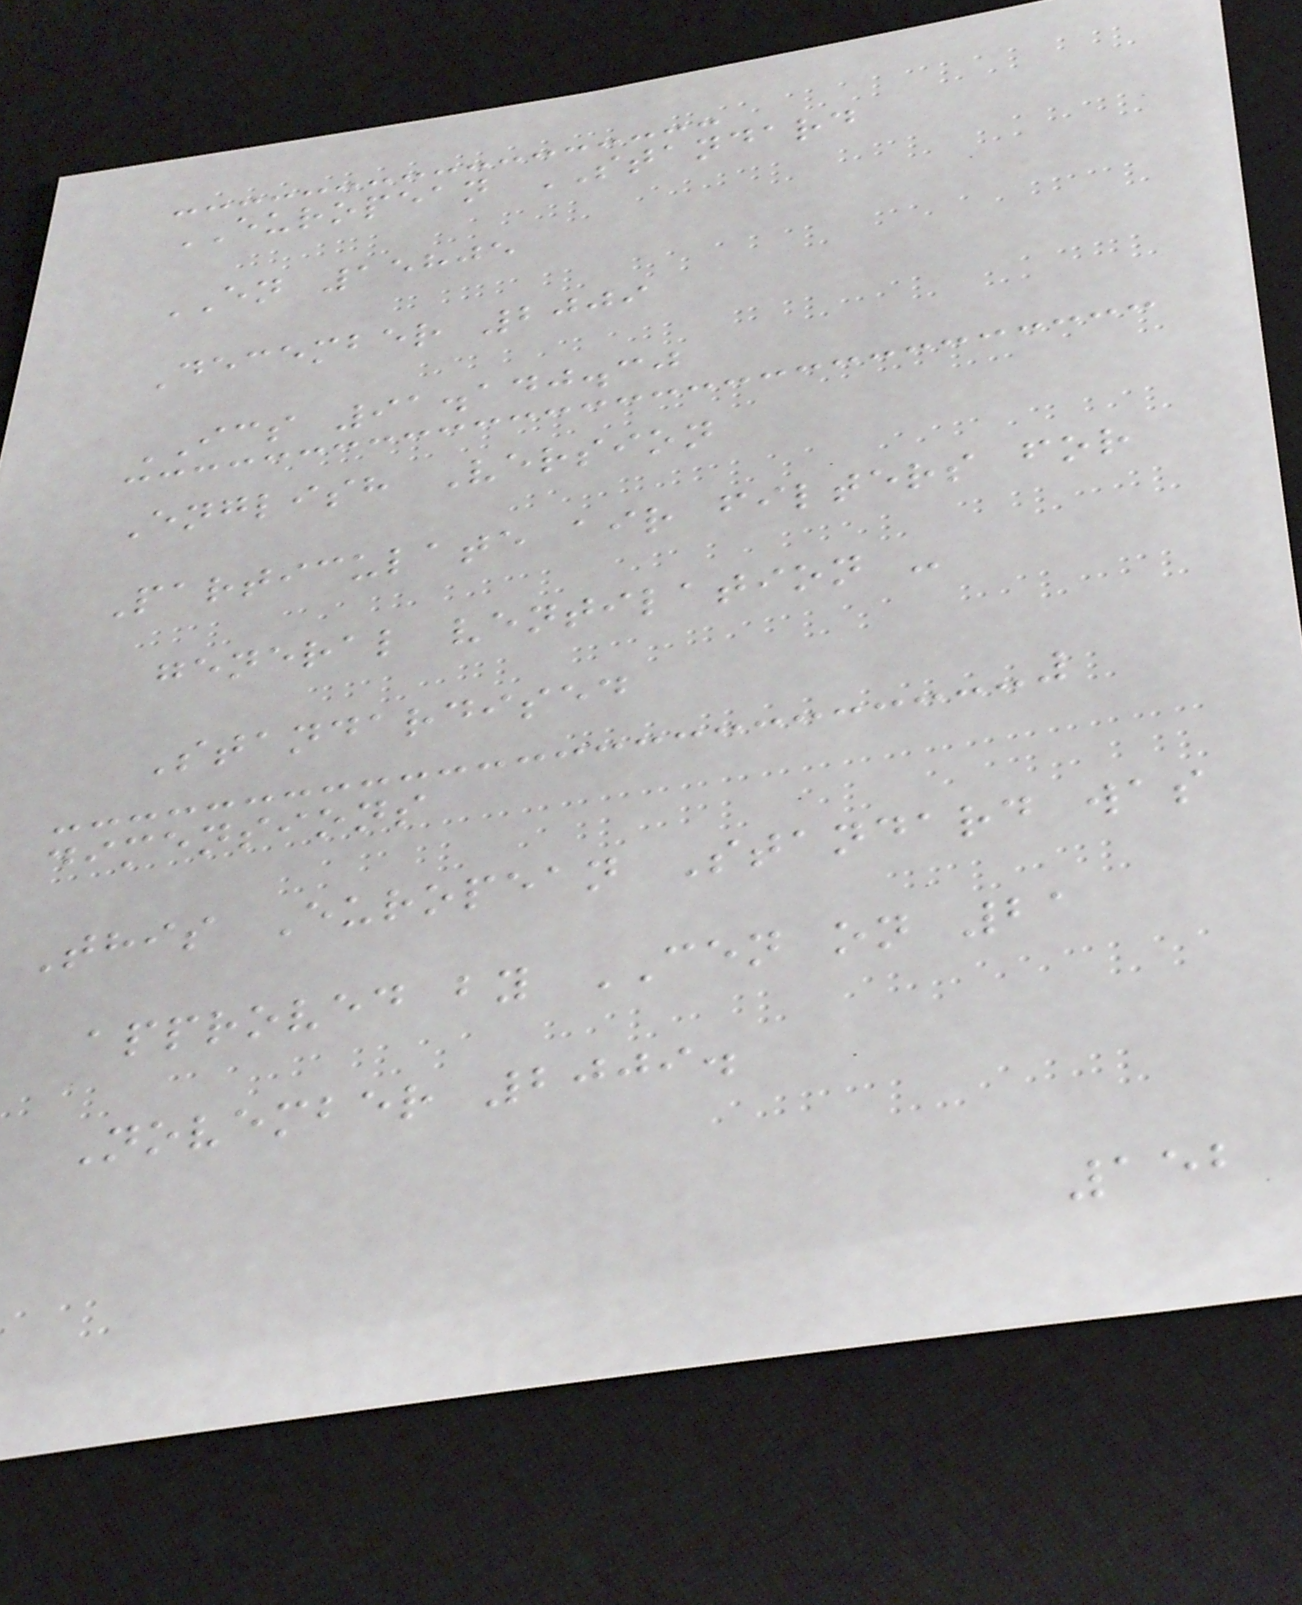EUROPEAN STANDARD
EN 15805
December 2009
ICS 91.140.30
English Version
Particulate air filters for
general ventilation -
Standardised
dimensions
This European Standard was
approved by CEN on 21
November 2009.
152
